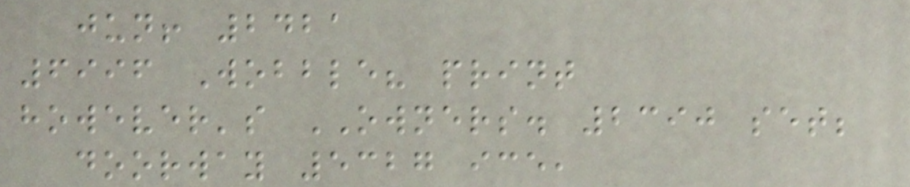jun! 2421
6996 Wobble? print
however's OWNERS. 2390 set;
doorway 5327 ice,
